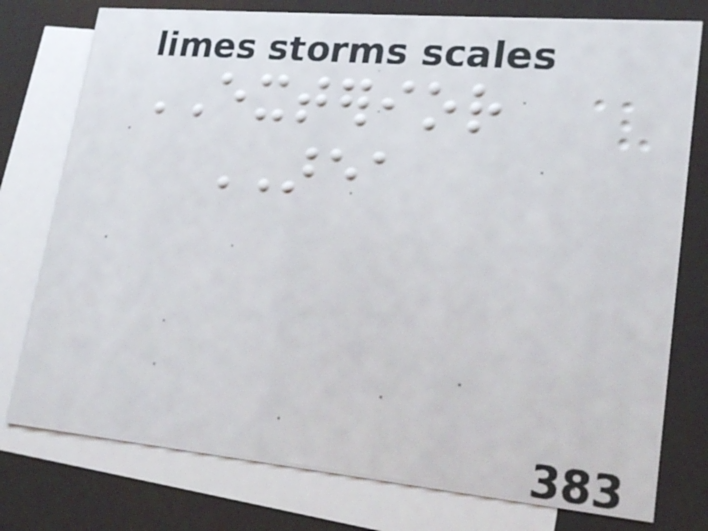EXTERIOR
AREA
